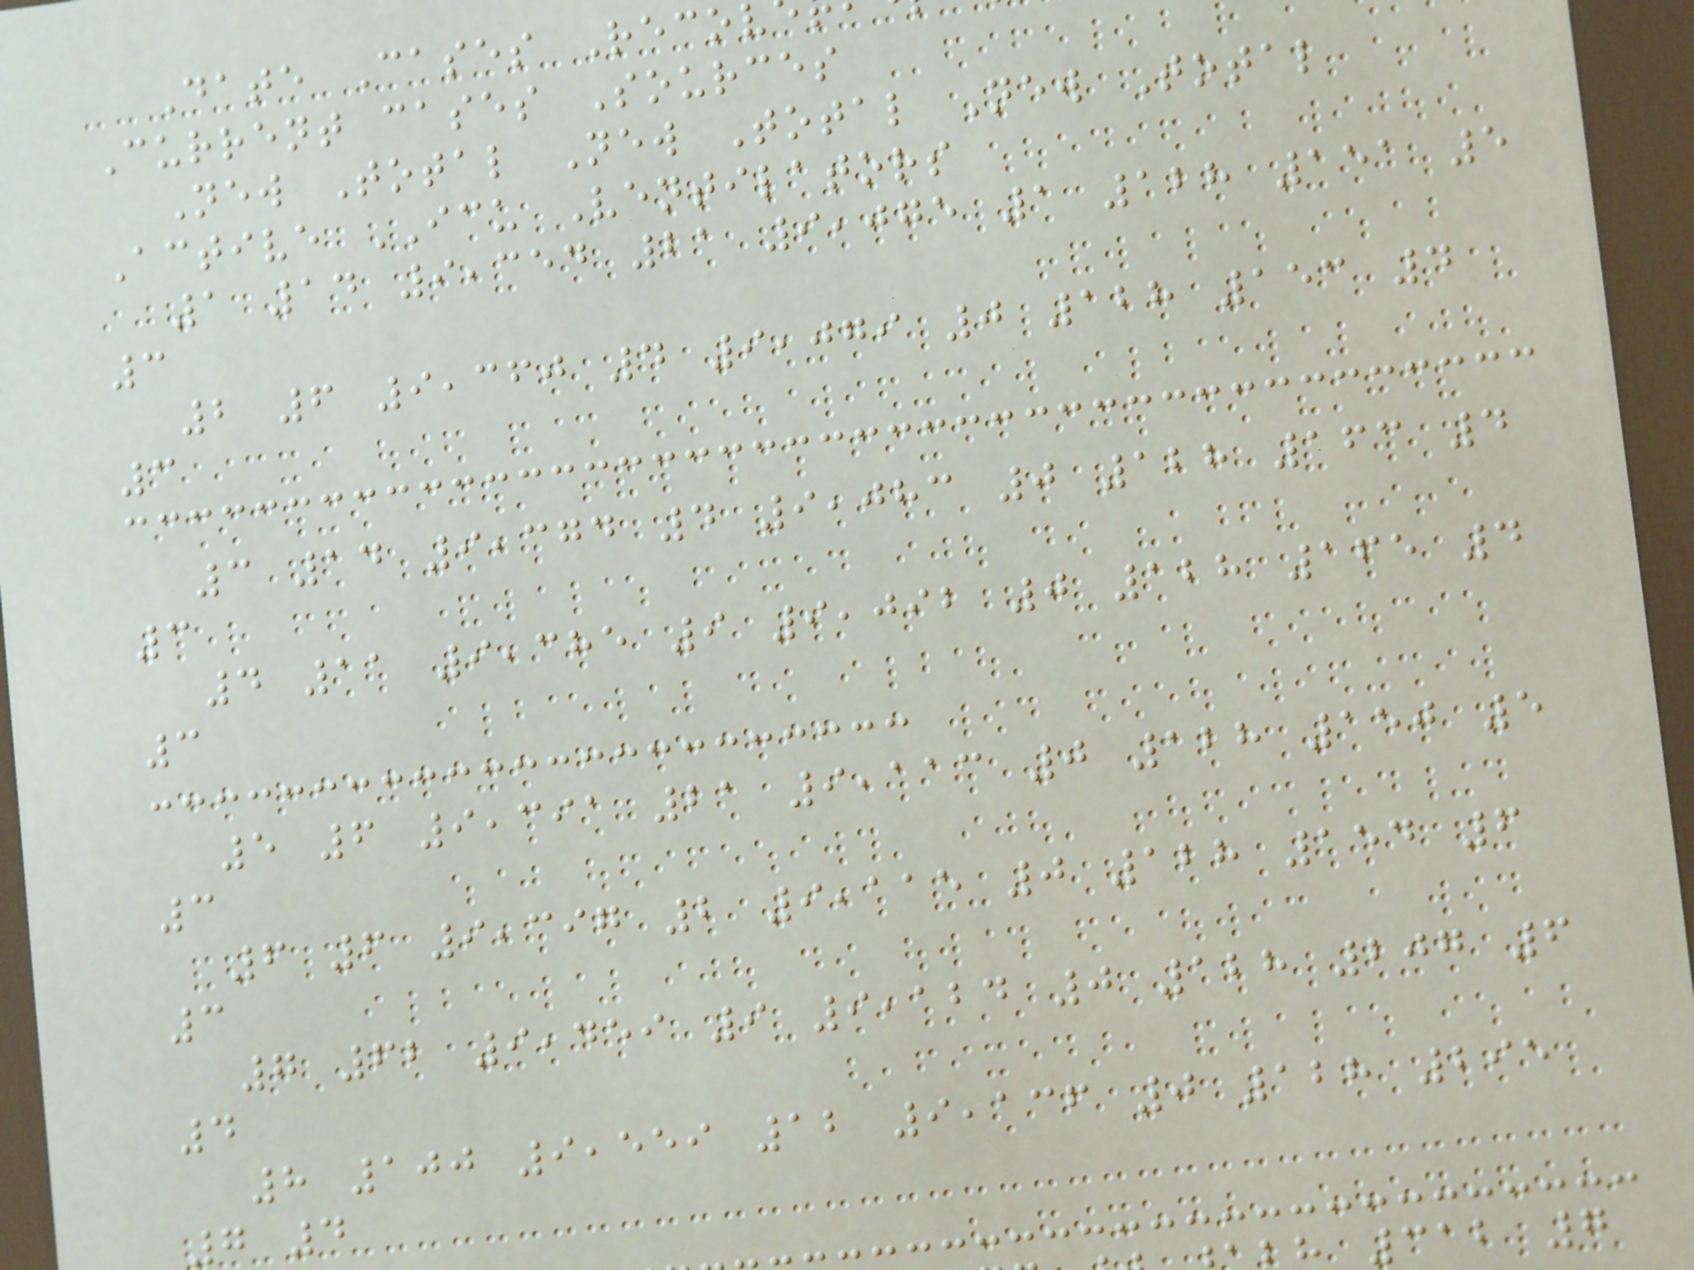Date Cases Reco
Current cases Sources
New Total New Total New Total
Active ICU Ventilators
1 14 9,354 21 9,075 1 128 151 5
3
2 6 9,360 4 9,079 0 128 153 4
3
3 14 9,374 4 9,083 0 128 163 4
3
4 11 9,385 9 9,092 0 128 165 4
3
5 6 9,391 21 9,113 0 128 150 5
3
6 6 9,397 2 9,115 0 128 154 6
3
7 62 9,459 9 9,124 0 128 207 6
4
8 100 9,559 12 9,136 0 128 295
7 4
